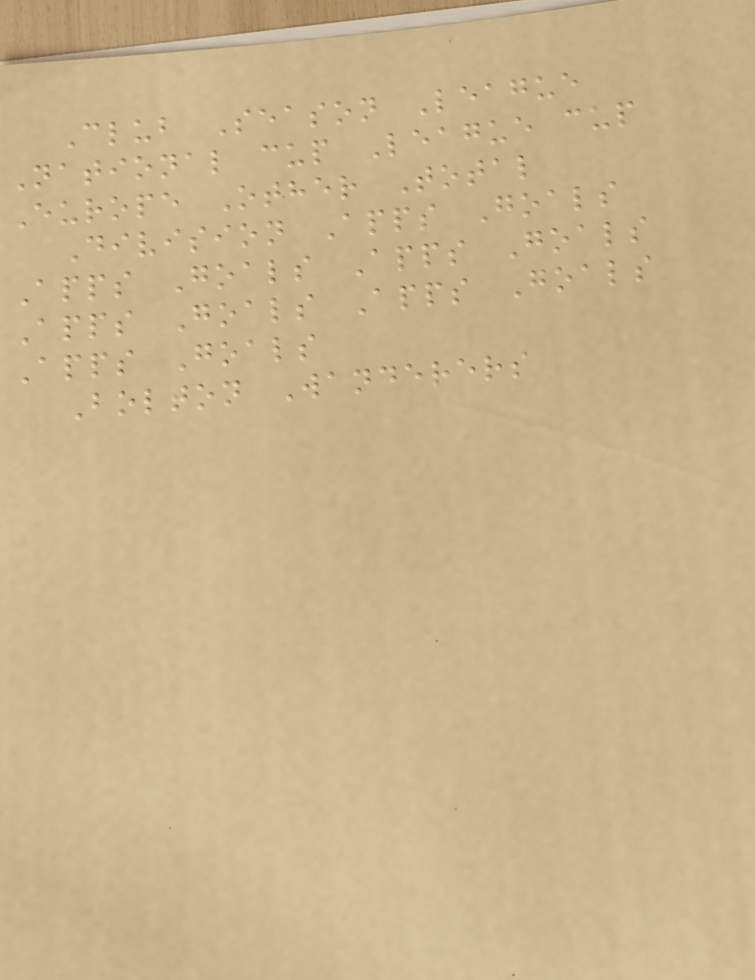Club Season League
National cup League cup
Europe Other Total
Division Apps Goals
Apps Goals Apps Goals
Apps Goals Apps Goals
Apps Goals
Bolton Wanderers
